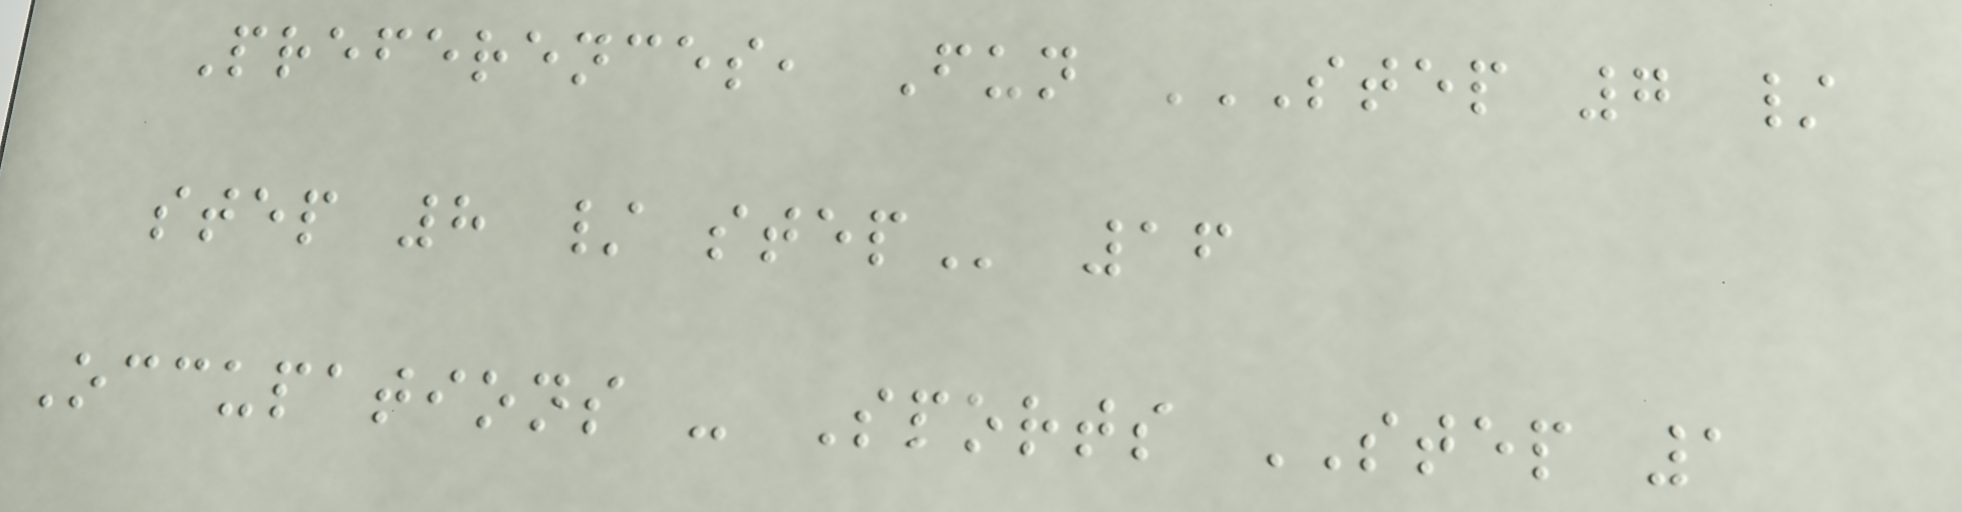Preferences, Fun STEP 7 /
STEP 8 / STEP 16
Occupations - Sports STEP 1
